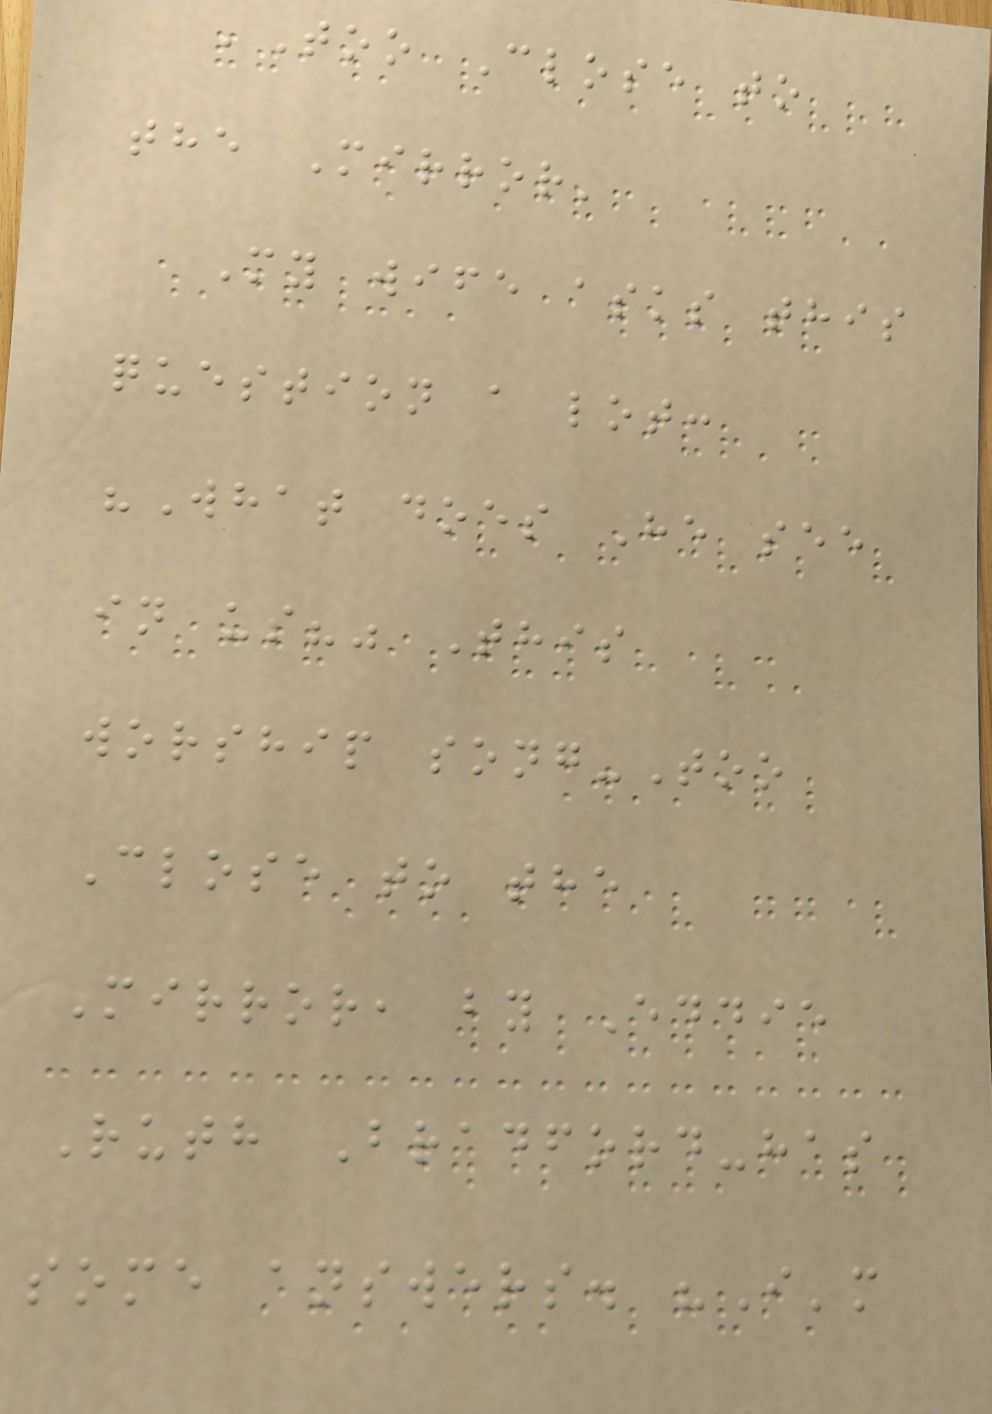'Too Close to
the Mirror'
My wife asks this
question a lot:
"What does He see
in us?" This
worship song-Too
Close to the
Mirror, by Eddie
Ruth Bradford-has
some answers. "I'm
